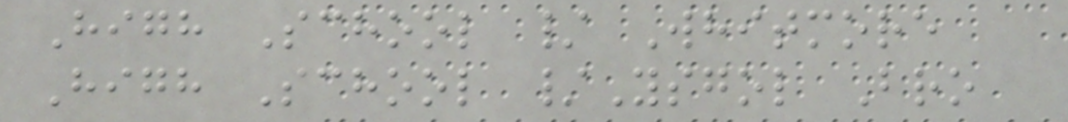High School / Whitmore
High School /Ysgol Bro
